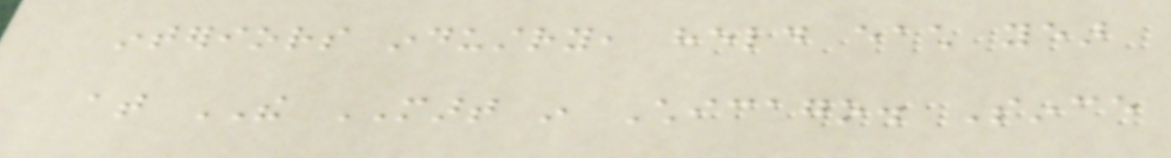interiors industry, held each year
at THE MART in Chicago. Since
